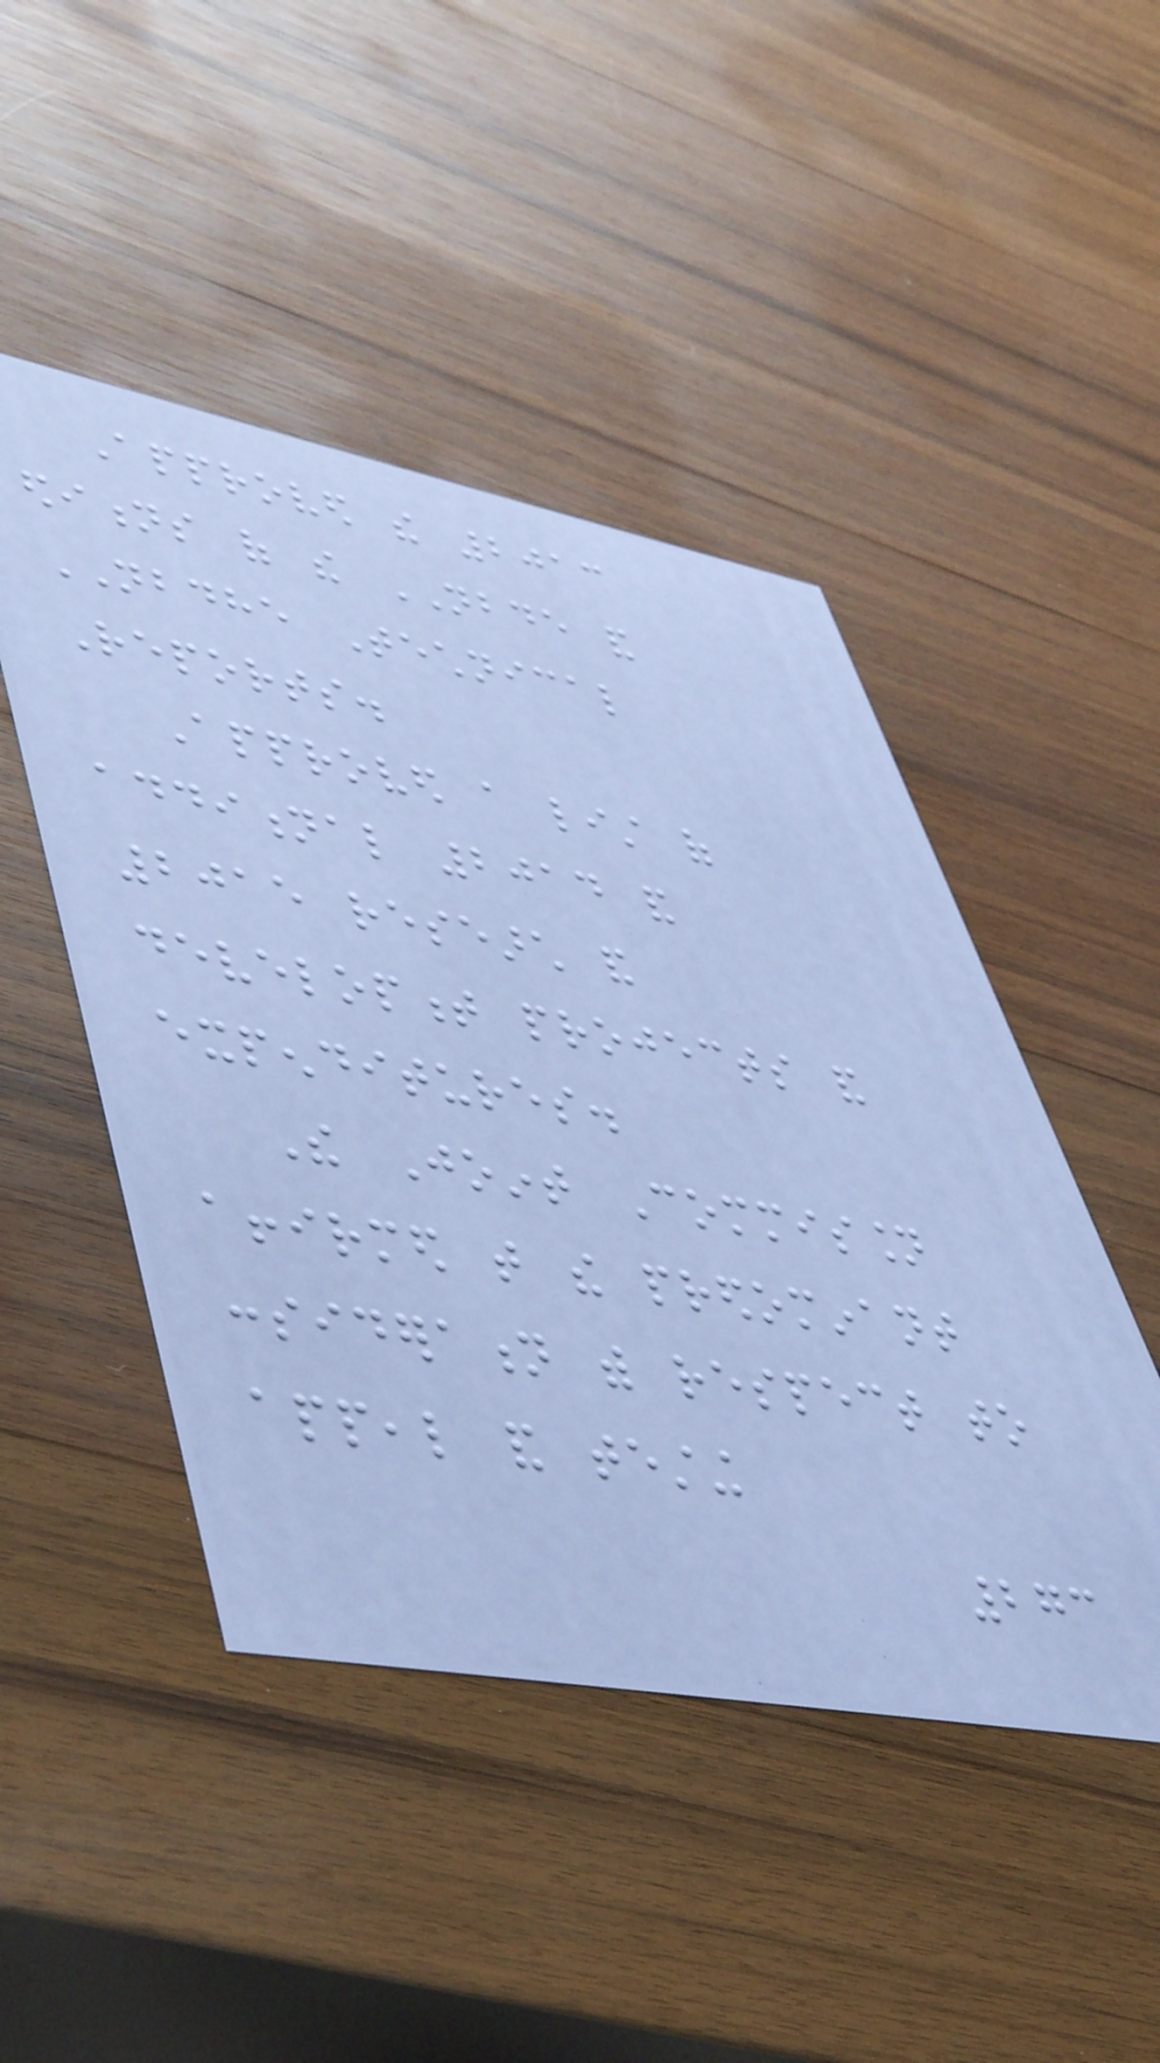Approved the 2013
editions of the NBDE and
NBDHE Technical
Reports.
Approved a list of
additional 2014 and
2015 research and
development projects and
expenditures.
The Joint Commission
affirmed that the predominant
consideration with respect to
appeal and testing
273
